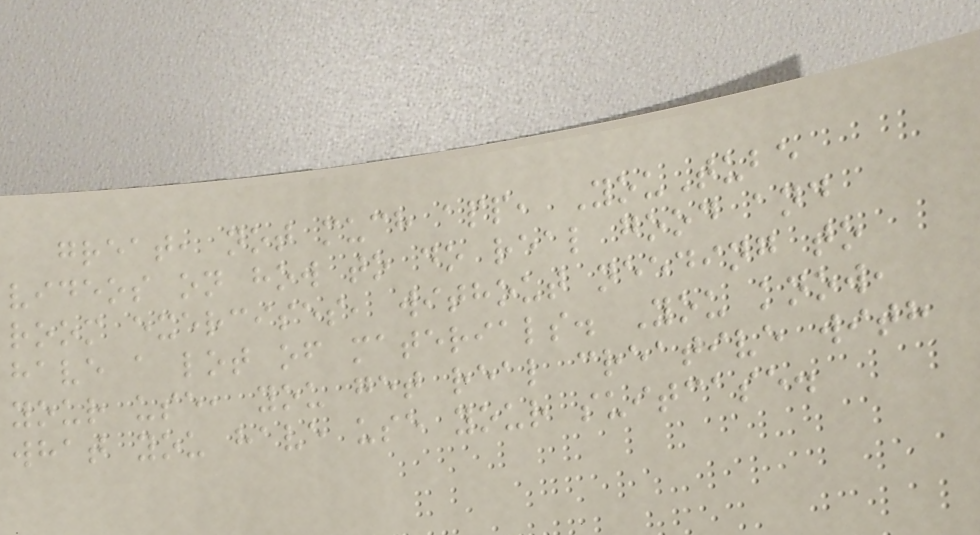great, not much app, YouTube
videos on how to do real good and
room exercises, without needing to
have a lot of materials. You know,
your use, you get real creative with
what you have use your suitcase.
